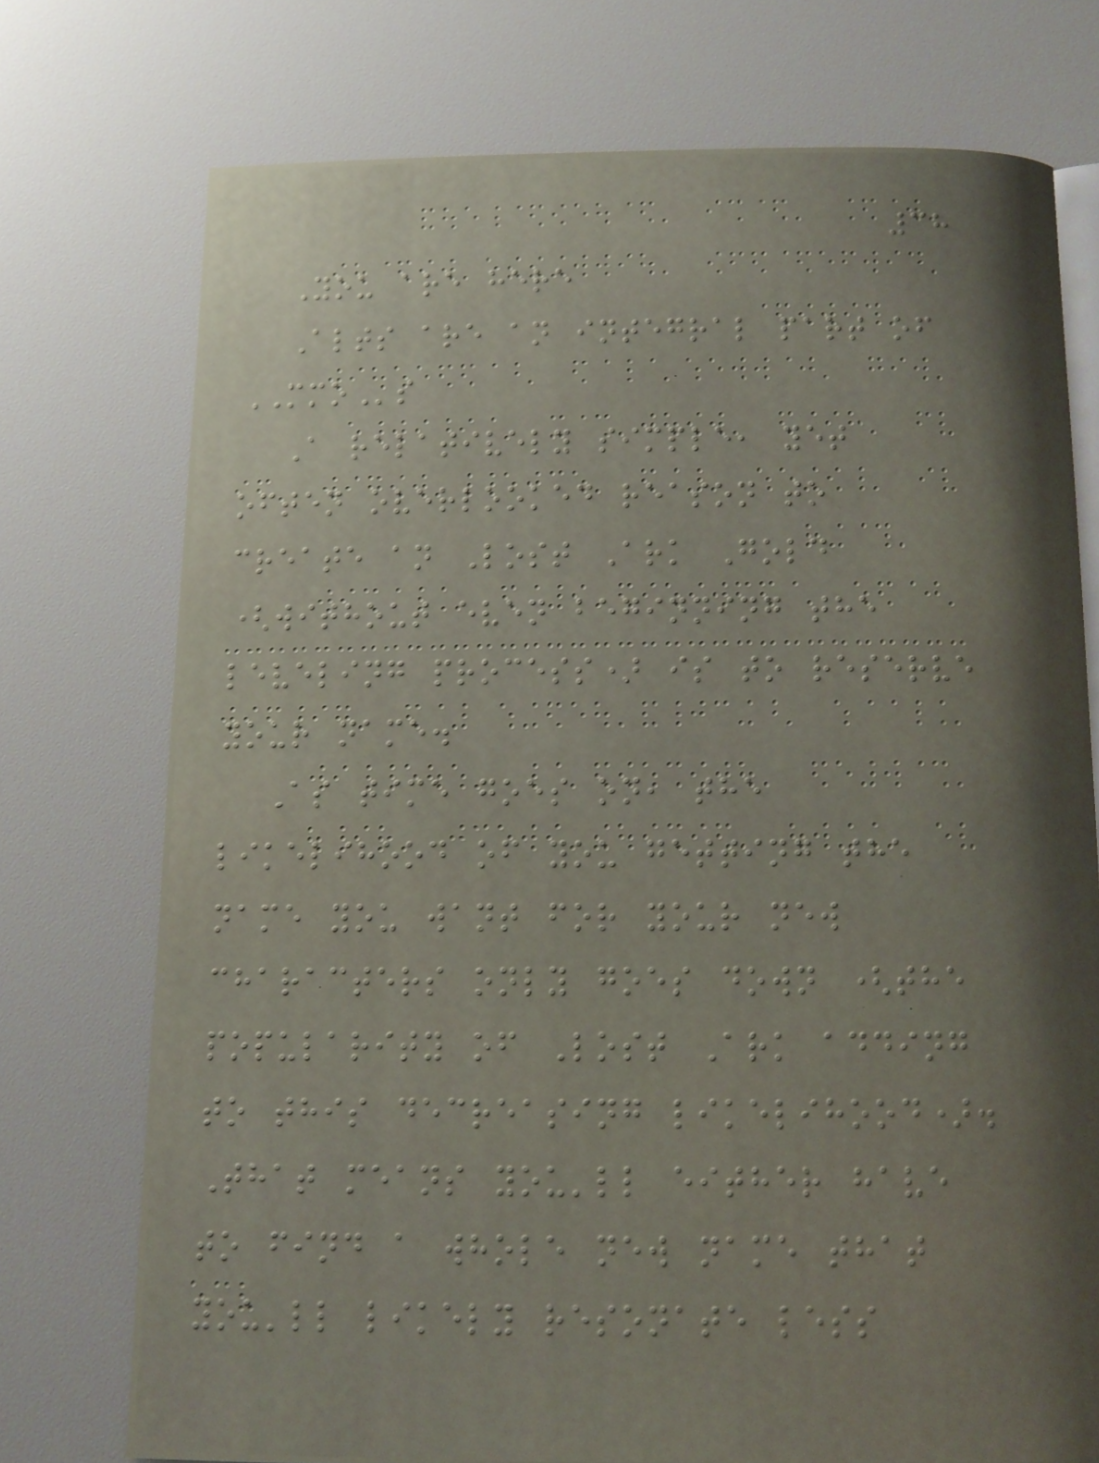38
You are here
Alts are an integral part of
MMOs
A relatively simple, yet
often overlooked reason to
create an Lost Ark Gold
(without even beginning the
leveling process) is to reserve
your name.
As time goes on, the
likelihood of you getting the
name you want for your new
characters only goes down (the
popularity of Lost Ark adding
to this decreasing likelihood).
That means you'll either have
to find a whole new name that
you'll likely resonate less
